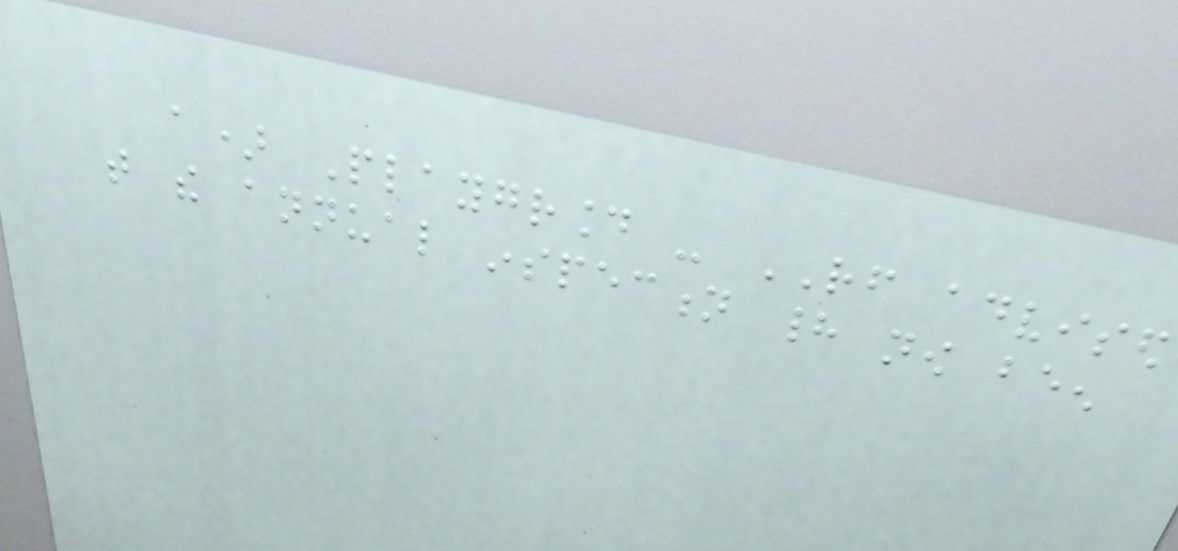a) Playground - RF advised
that the annual inspection had now been
